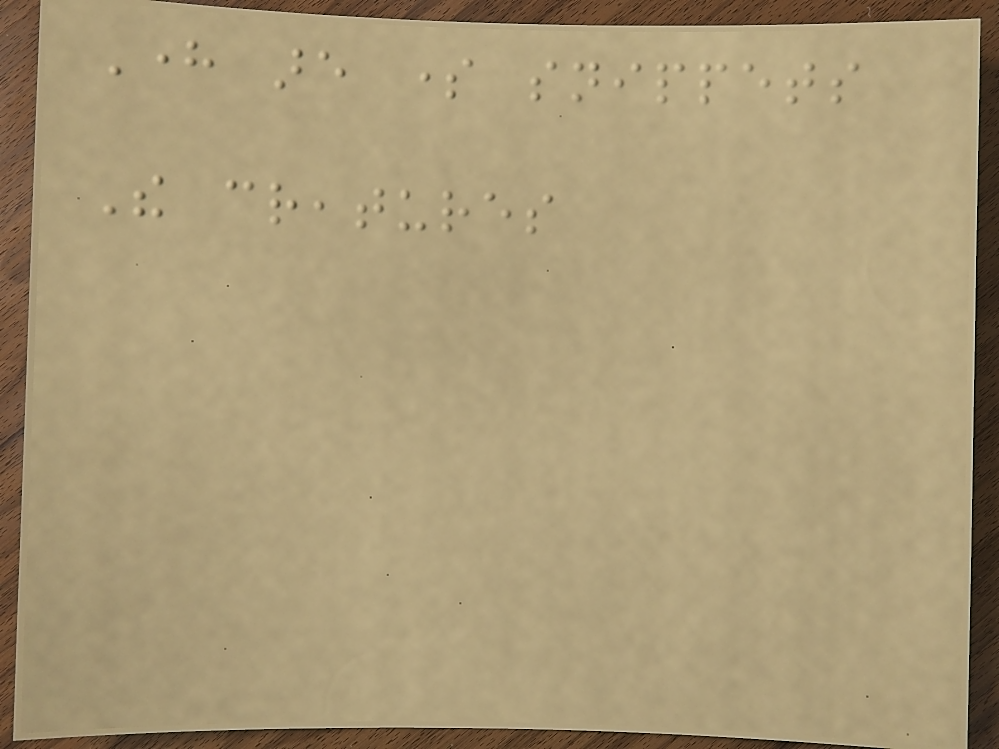Here are some snippets
The creatures
